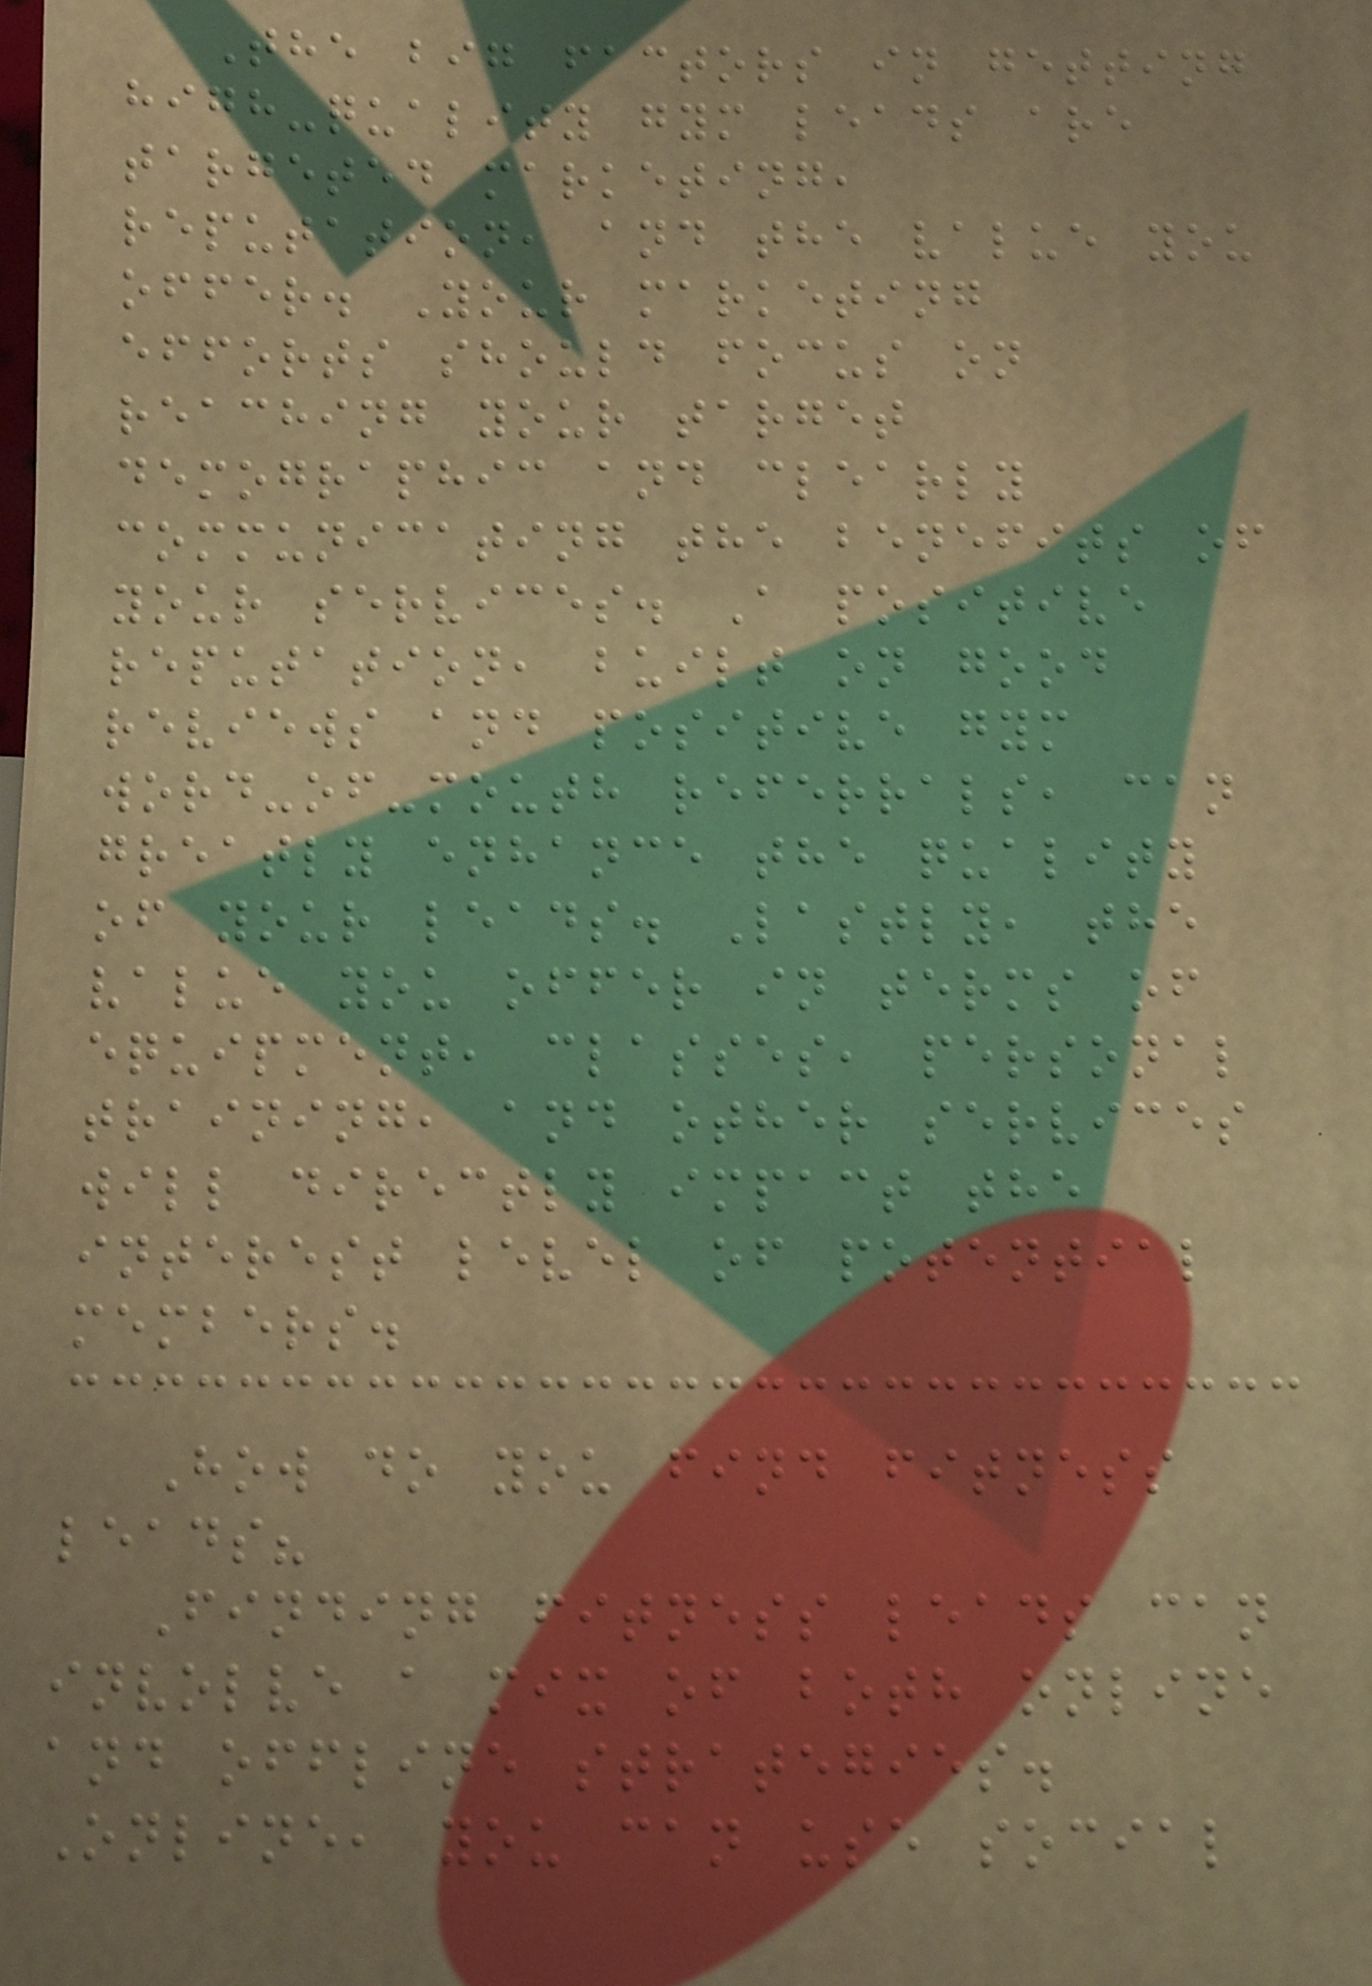The big factors in getting
high-quality gym leads are
targeted marketing,
reputation, and the value you
offer. Your marketing
efforts should focus on
reaching your target
demographic and clearly
communicating the benefits of
your services. A positive
reputation, built on good
reviews and positive gym
word-of-mouth referrals, can
greatly enhance the quality
of your leads. Lastly, the
value you offer in terms of
equipment, classes, personal
training, and other services
will directly impact the
interest level of potential
members.
How do you find fitness
leads?
Finding fitness leads can
involve a mix of both online
and offline strategies.
Online, you can use social
